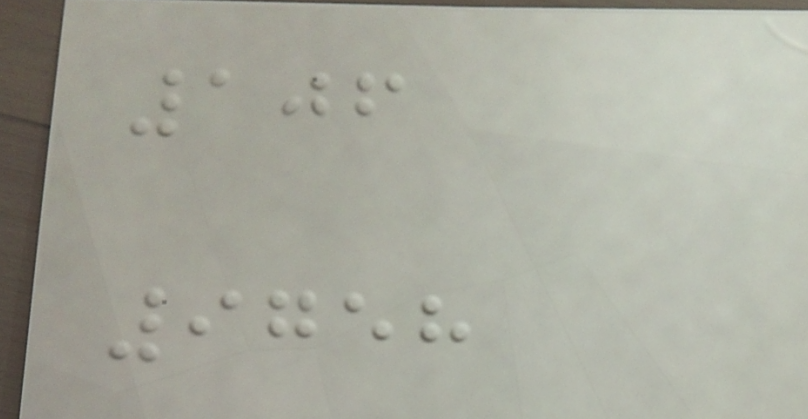106
9758
